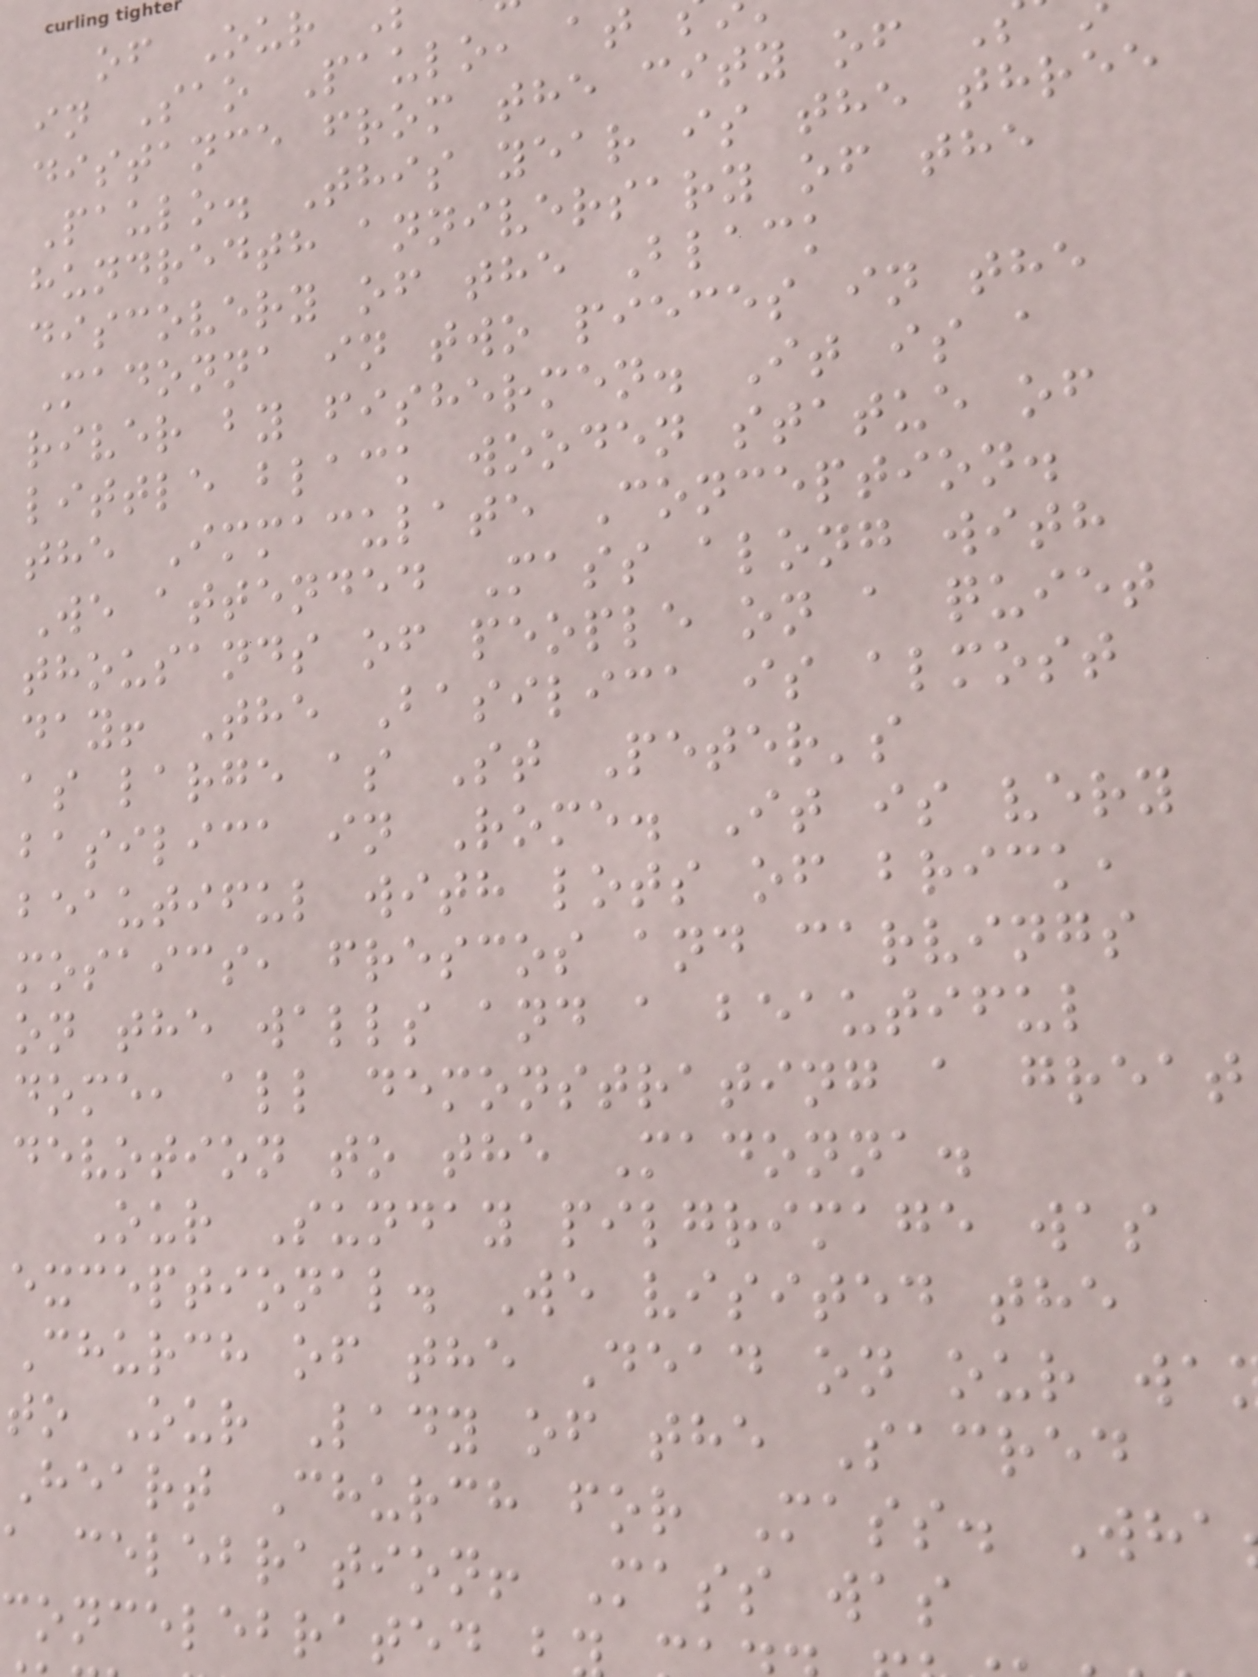of Our
in Sao Paulo, at
distance from the city of
Paulo. This year is the three
hundredth anniversary of the
discovery of the Black
Madonna in two pieces in the
river by fishermen. It is a
little black wooden statue of
the Immaculate Conception.
We attended Mass along with
thousands of people on a quiet
day! The Basilica is almost
as large as St Peter's
basilica in Rome. It is very
beautiful with lots of brick,
mosaics, frescos and carvings
on the walls and a beautiful
dome, all demonstrating a great
devotion to the Madonna.
Our Sunday pilgrimage was
exceptional. We visited the
Church of the Dead on our wa
to Our Lady of the Sacred
Heart Church for Mass. Wha
a celebration! Mass was
concelebrated
